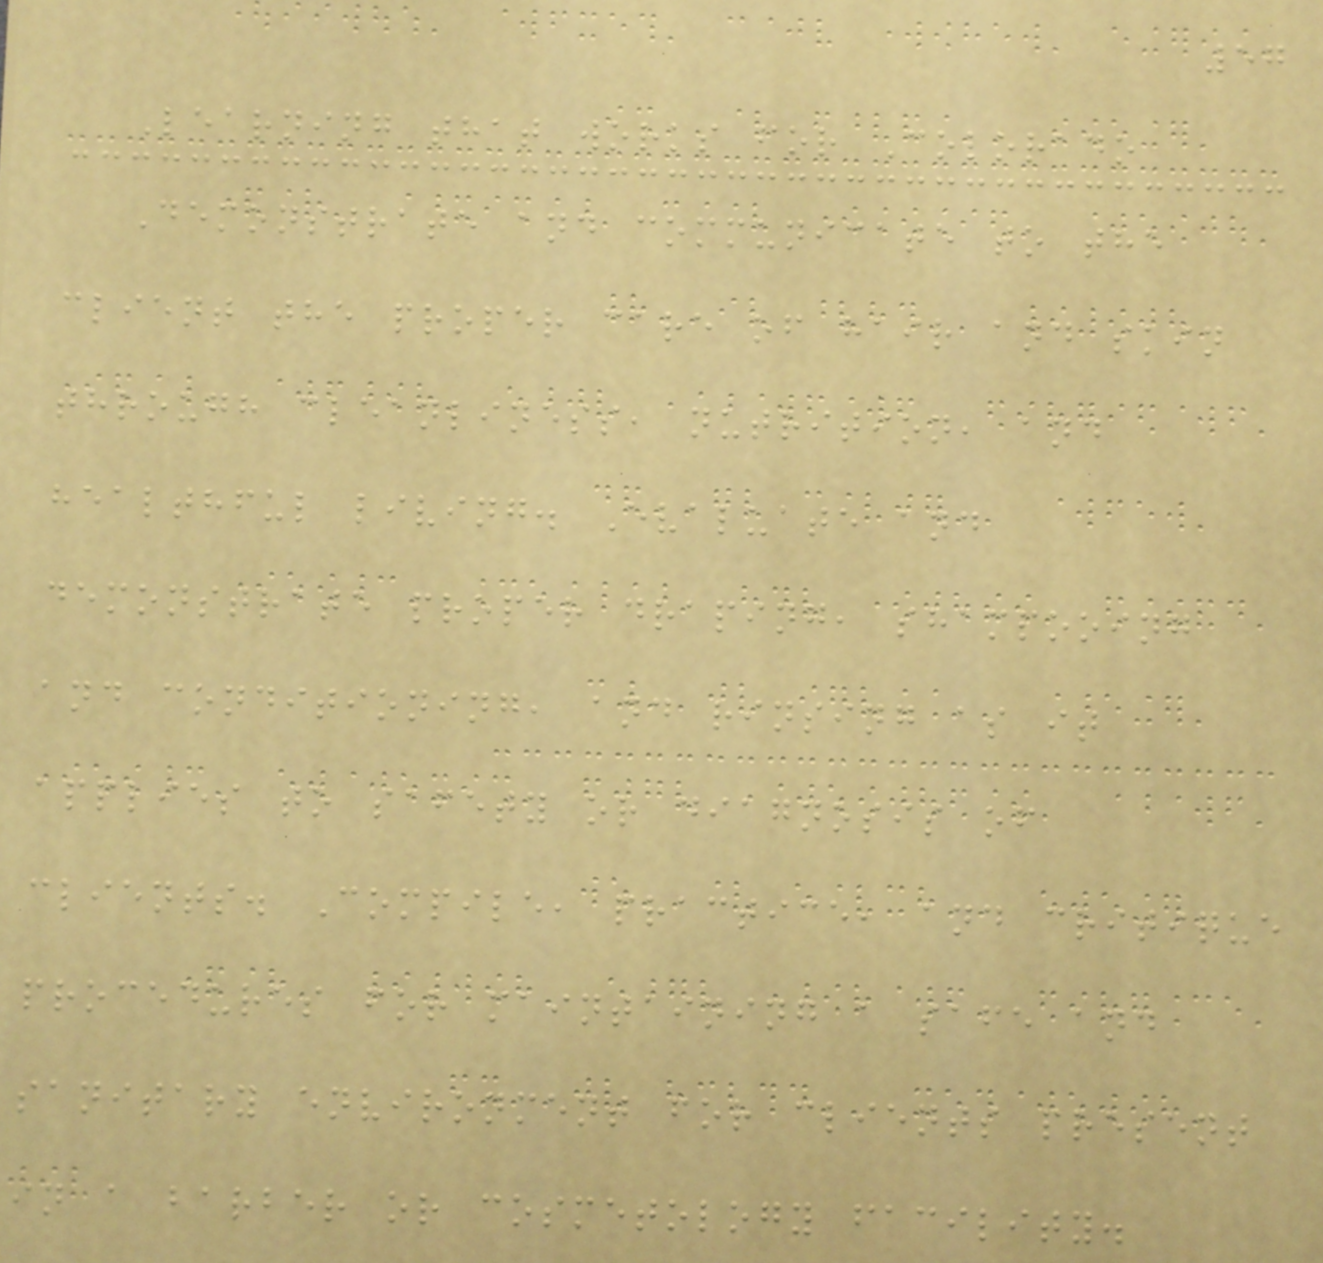57
Learning that works for Colorado
Demonstrate and communicate to the
client the proper care of hair and skin
through cleanliness, nutrition, and
healthful living. Evaluate and
demonstrate proper draping, shampooing
and conditioning, and rinsing as it
applies to safety or diagnosis of
clients. Compile, practice, and critique
procedures for maintaining a safe and
sanitary environment for clients present
in a barber or cosmetology facility.
